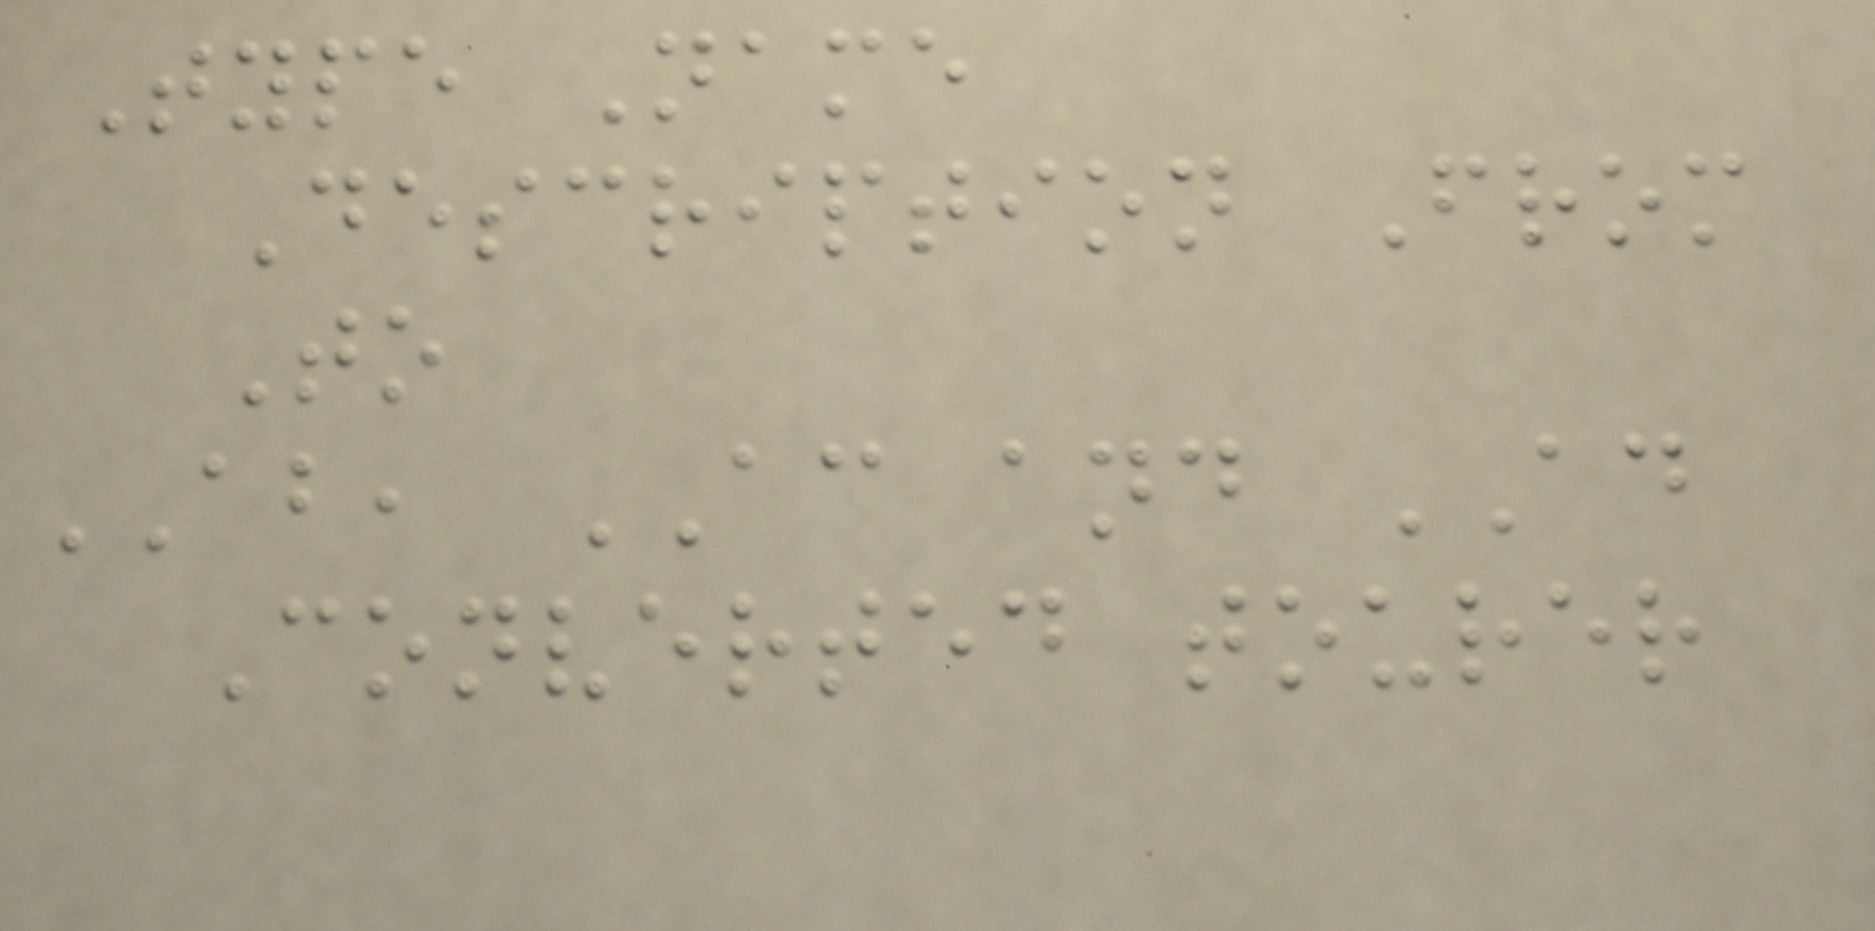Type Name
Description From
To
AB, AC and AD
Converted tourer
